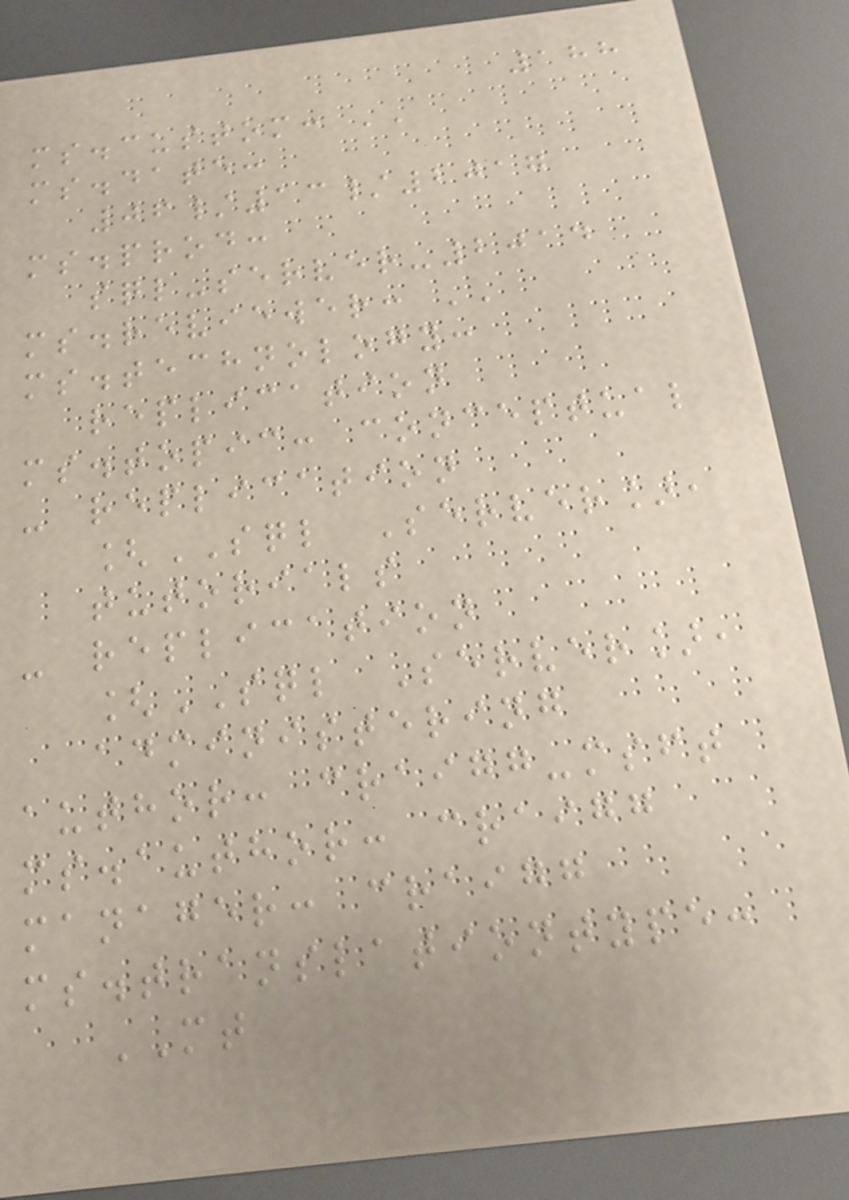188
ms.custom: ''
ms.date:
06/13/2017
ms.prod:
sql-server-2014
ms.reviewer: ''
ms.technology:
replication
ms.topic: conceptual
- replication
[SQL Server],
tutorials
- replication
[SQL Server],
administering
author: craigg-msft
ms.author: craigg
manager: craigg
ms.translationtype:
MT
